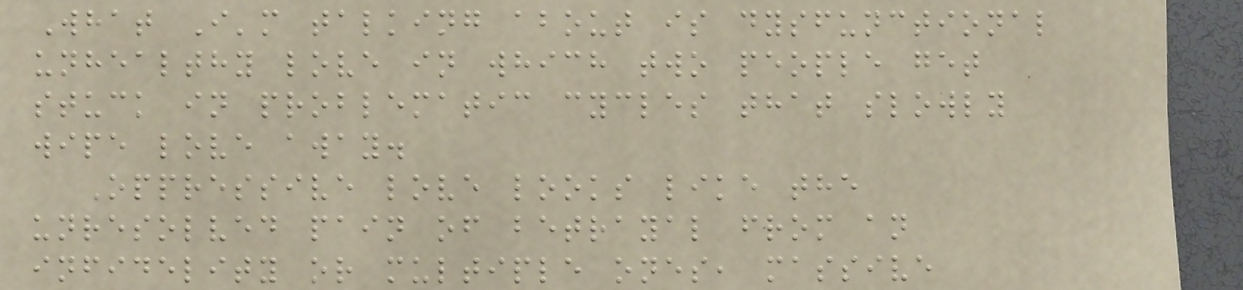What I'm talking about is dysfunctional
unhealthy love in which two people get
stuck in problematic cycles that slowly
wipe love away.
Oppressive love looks like the
unresolved pain of betrayal from an
infidelity or multiple ones, massive
